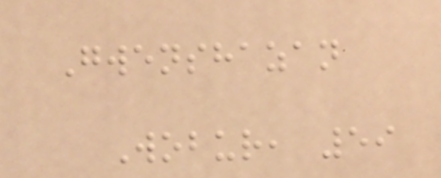Gwenshazan
Wobur, 59
